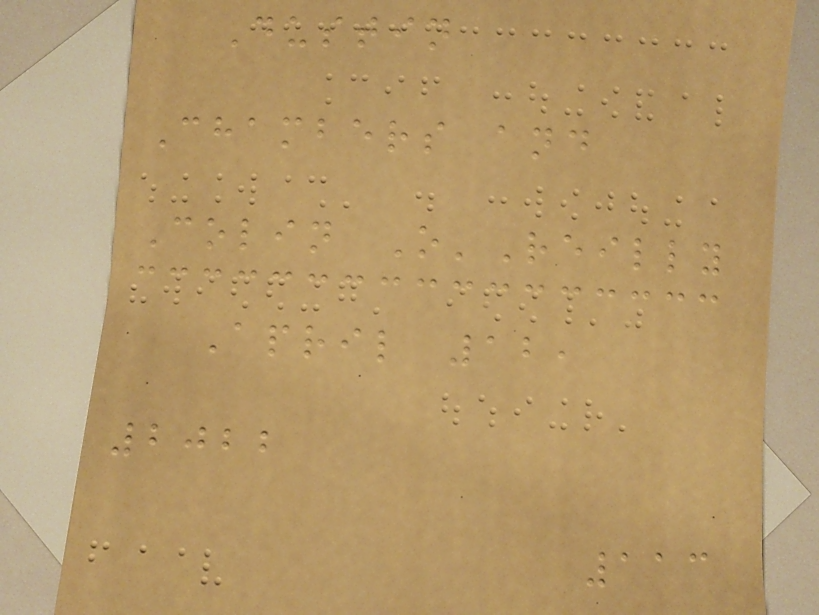Dustin
Chambers and
Colin O'Reilly
April 12,
2022
113
